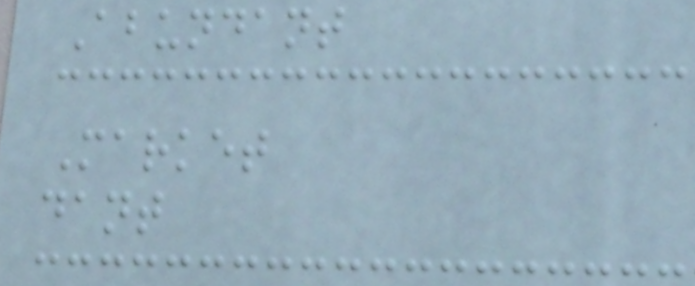Abundant
Market
dant
